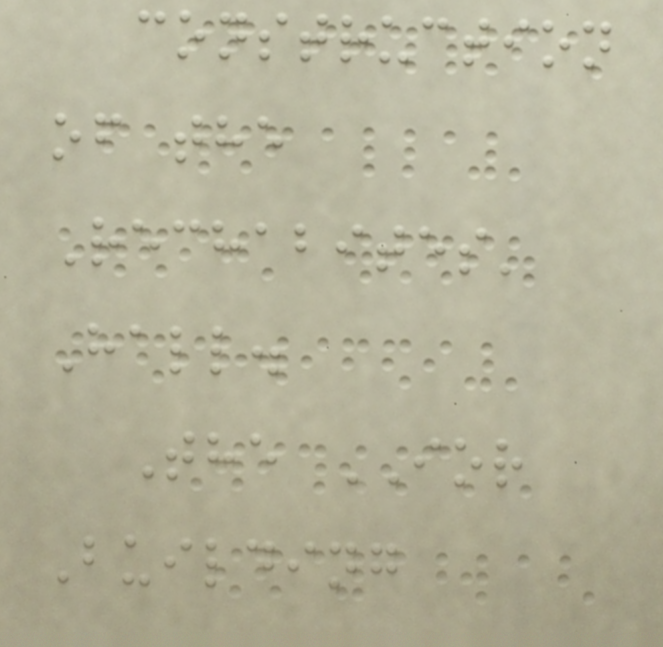construction
of the
Rechabites'
Hall.
The IOR
Building
